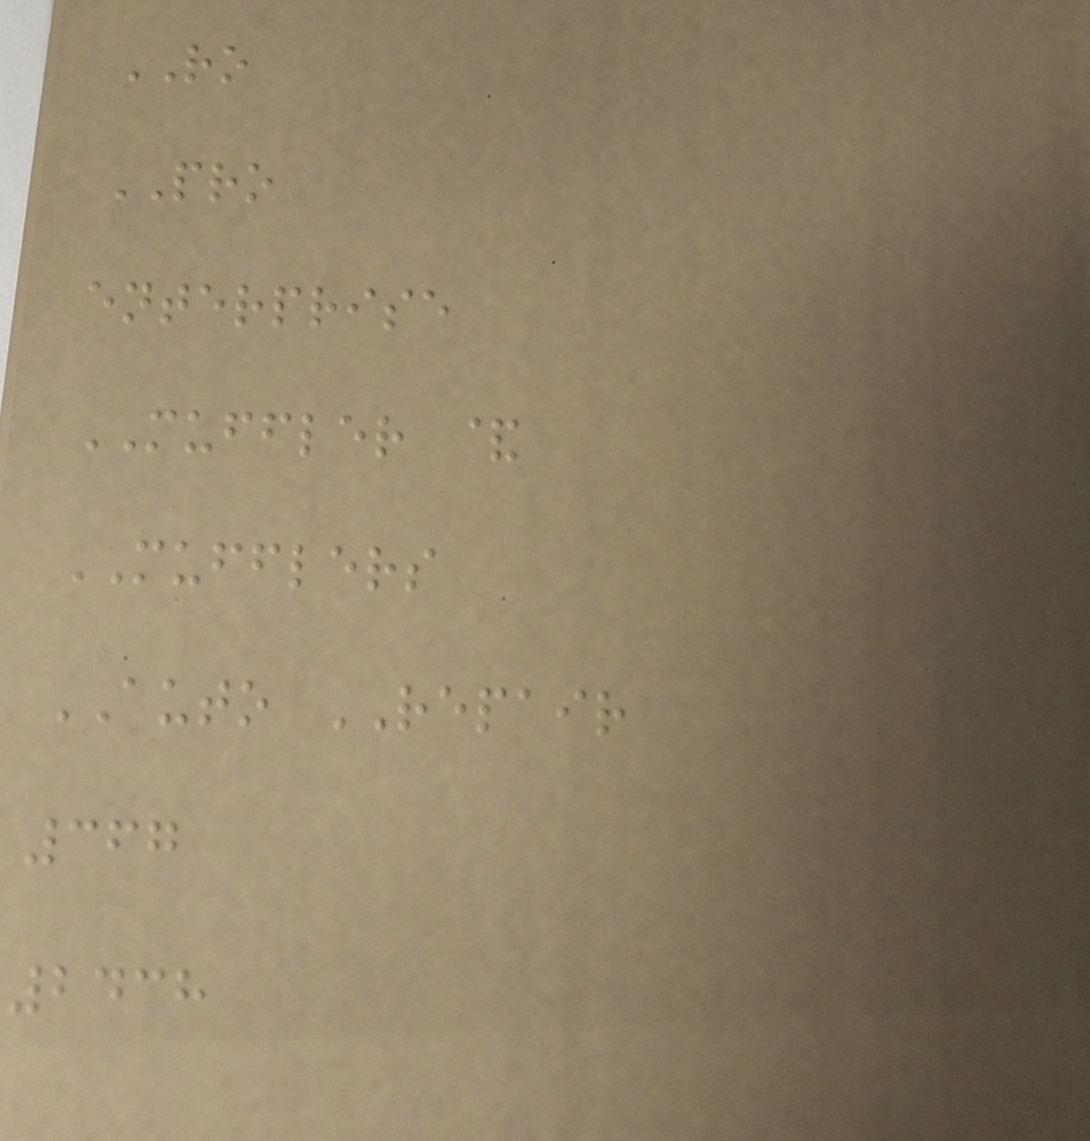RO
PRO
enterprise
MUFFLER &
MUFFLERS
AUTO REPAIR
367
2438
